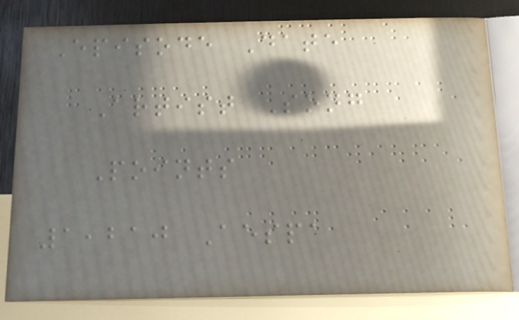Episode Date
Artist Song
Points
1,210 Aespa
